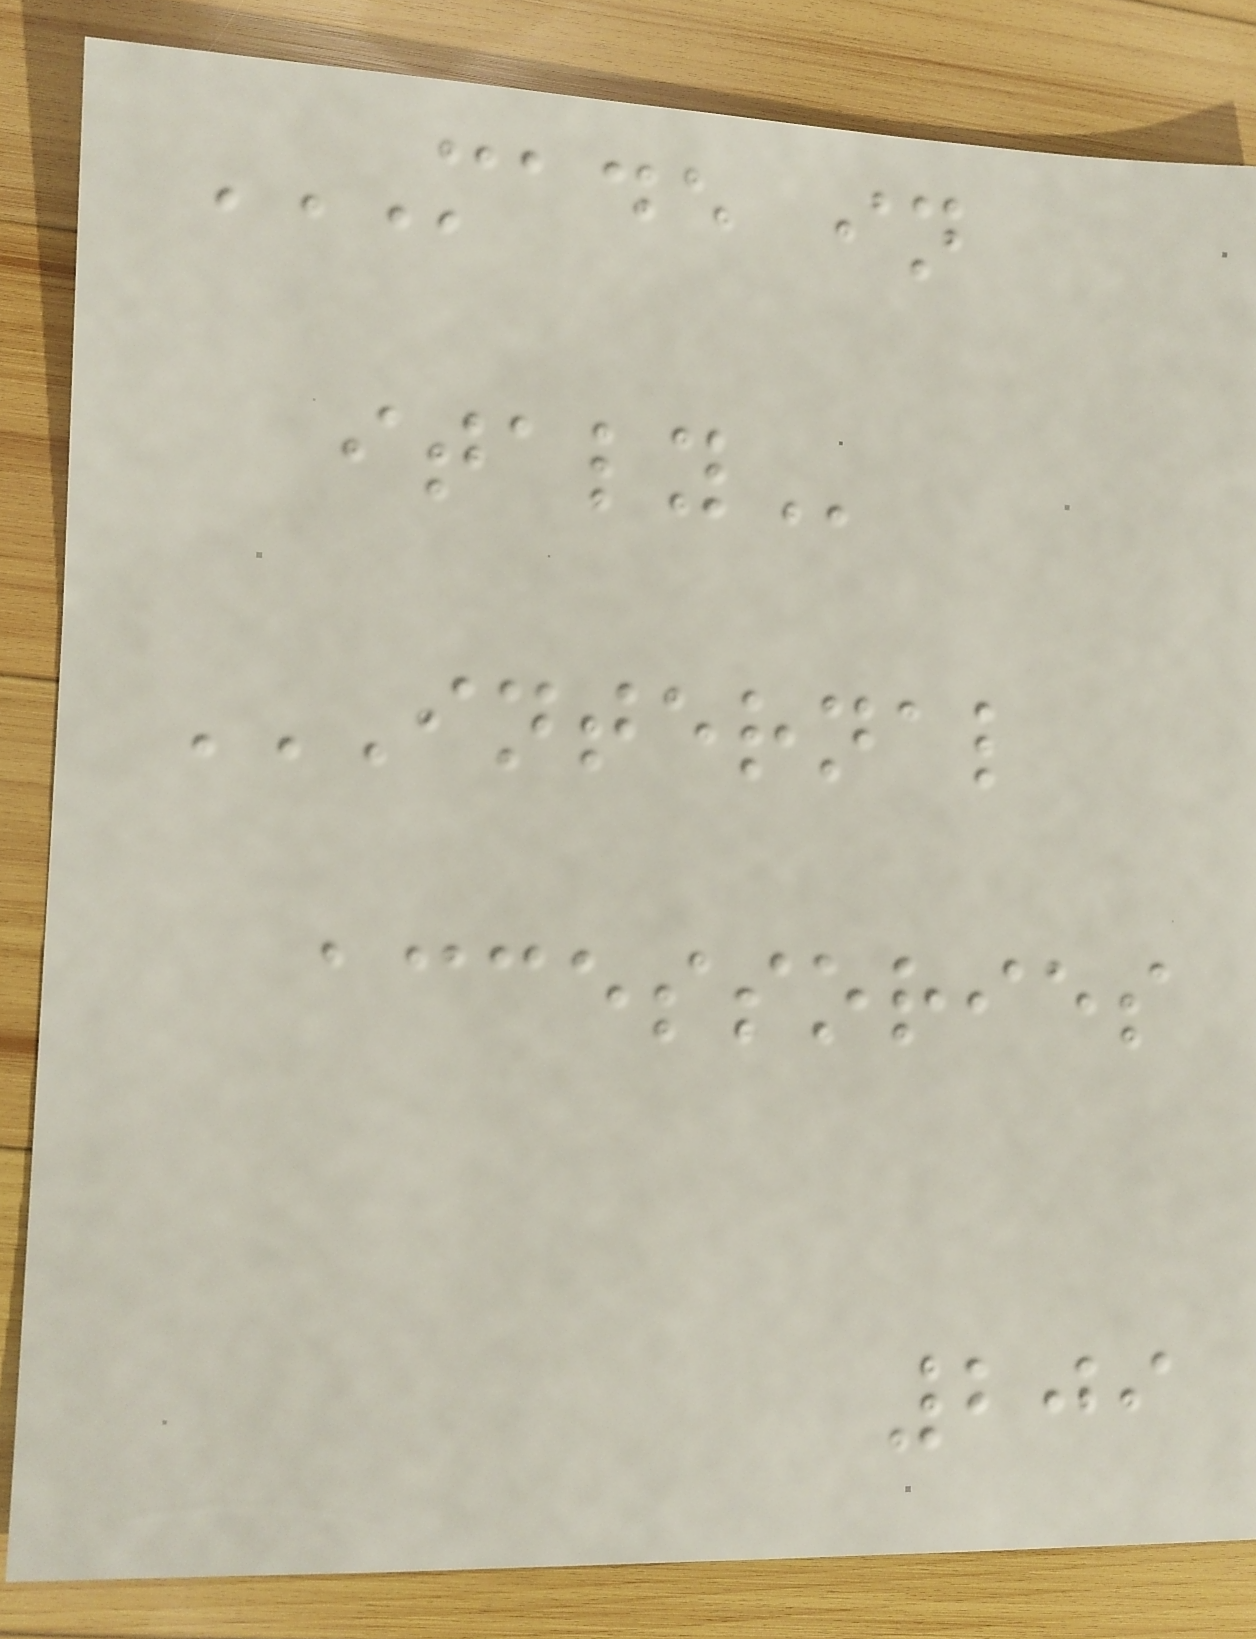MADE IN
ITALY
INTERNAL
ACCESSORIES
209
